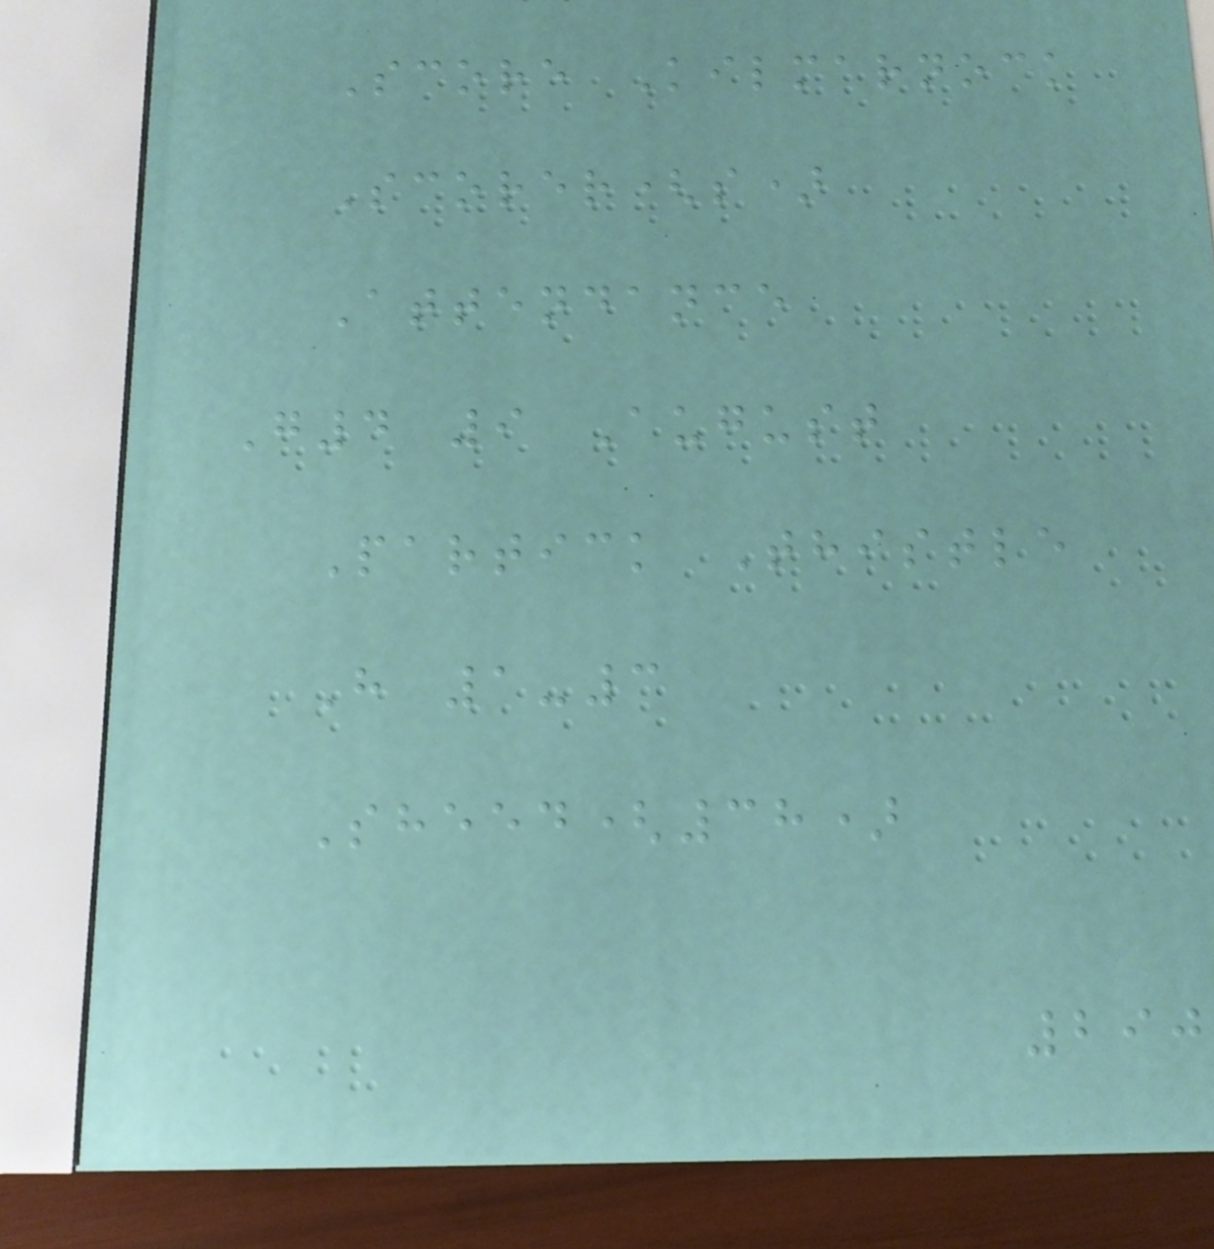Score Kilmarnock
Scorer(s)
Attendance
G4 9 August
Partick Thistle
H 1-3
Sheed(38)
290
